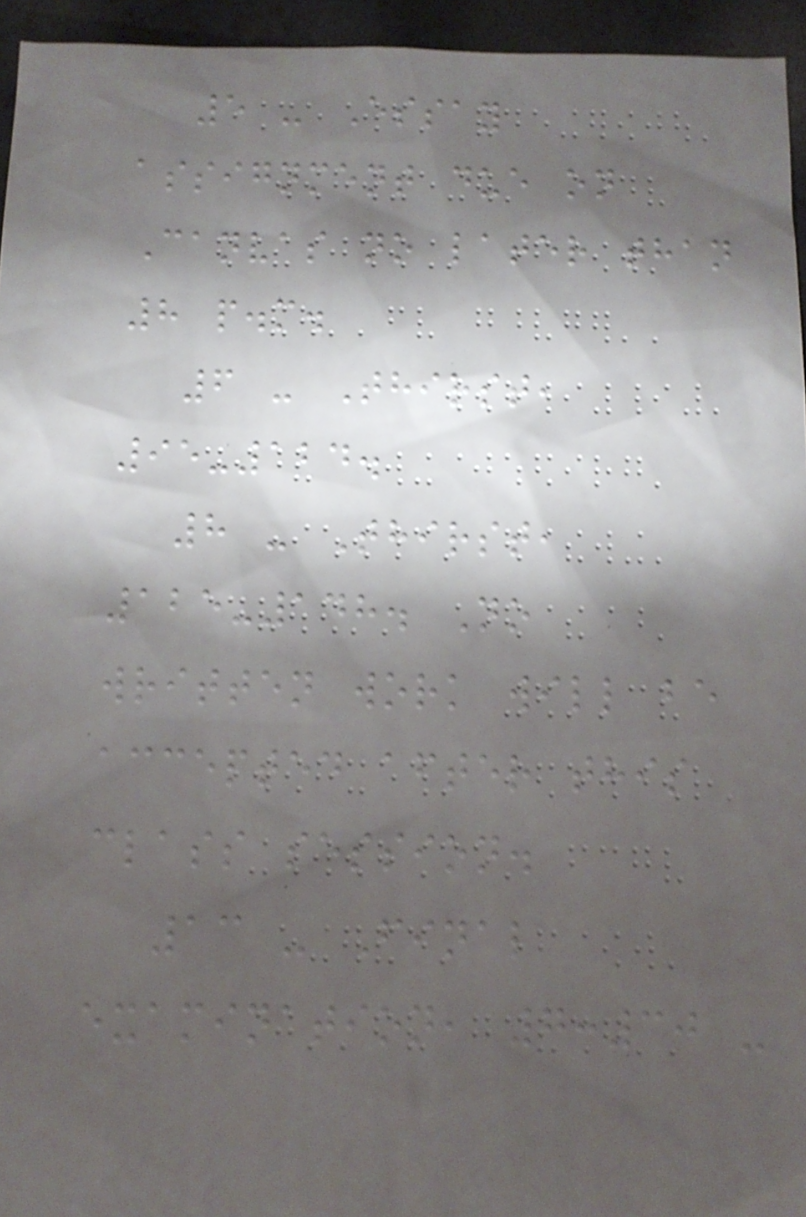5 - Essay
assignment due on
Canvas no later than
8 p.m.
6 - Thirst,
95-124.
8 - Thirst,
125-148. No
written work will be
accepted after this
class session.
13 - Final
examination, 7:30 -
